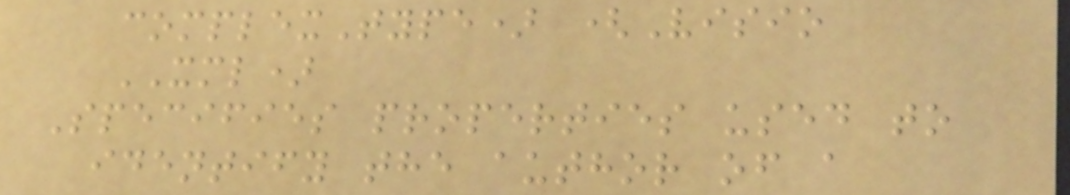complexType) (Visio
XML)
Specifies properties used to
identify the author of a
